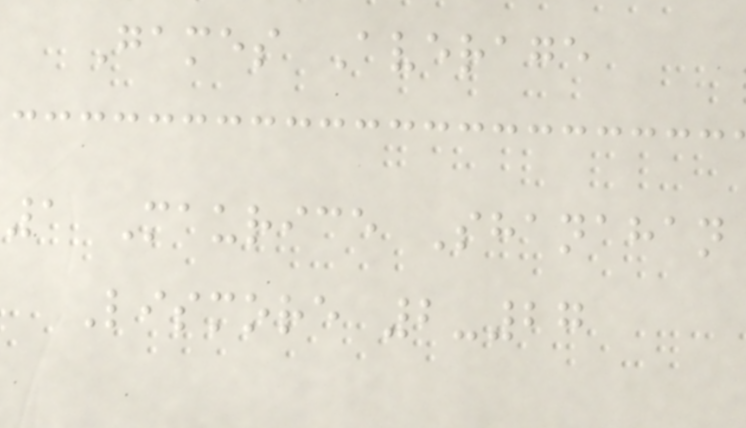Games Average
1 Maurice Shanahan
Lismore 2-27
